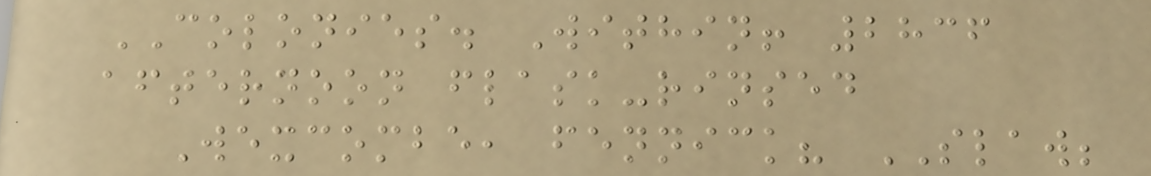COLONIES. Within! 2836
afternoon flask-rinsed
Wexcombe, fennick? SLAW;
